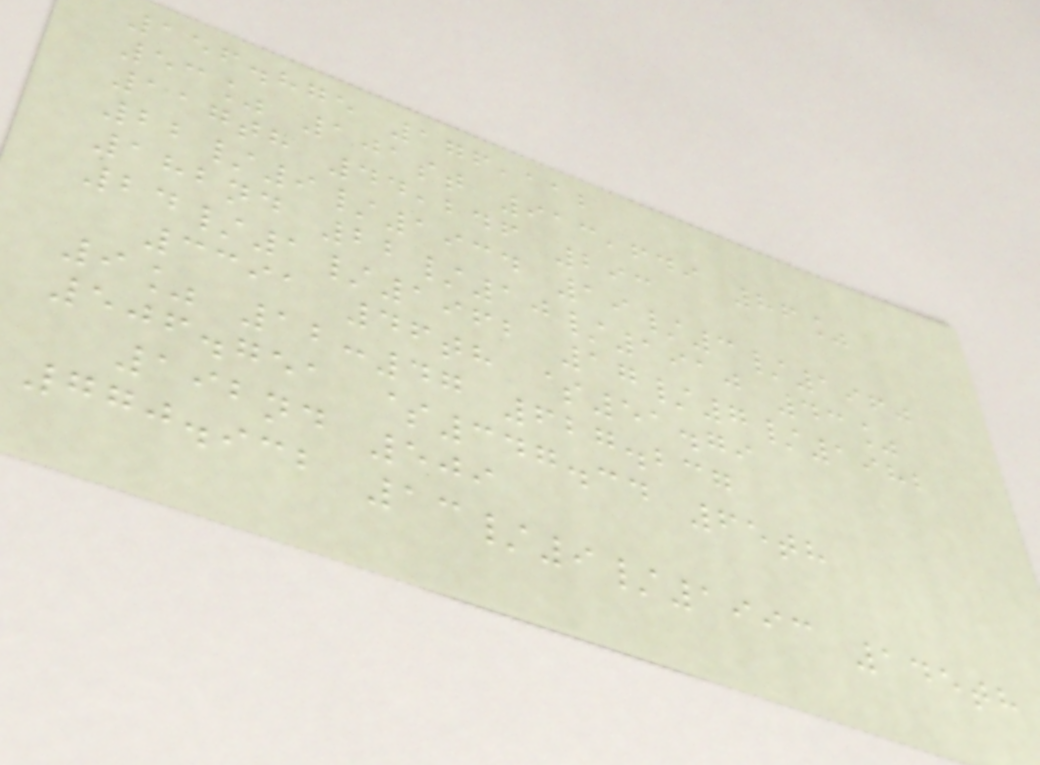156.875 176,112
53% 101st 913,649 86%
117th 44,246 293
22/9/1934 19/3/1960
182nd 22/10/1910 43%
24/1/1962 17/7/1982
3391 46th $51.79
9% 12:47 627.237
506.751 $347.34 65th
192nd 509
770.932 13/9/1993 145th
